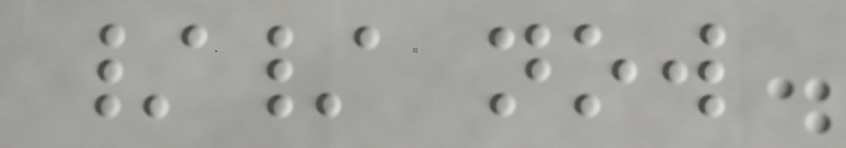// now
